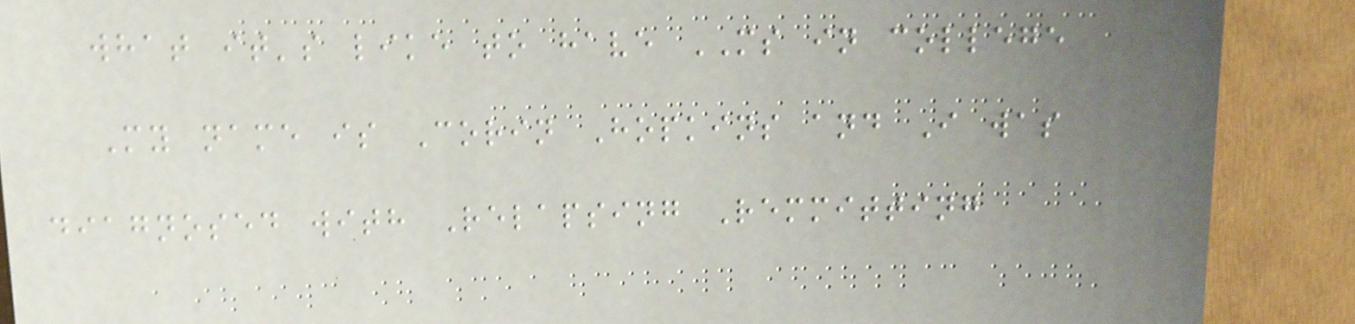what it's like to have MS in college
My name is Corin Hopkins and I was
diagnosed with Relapsing Remmitting
